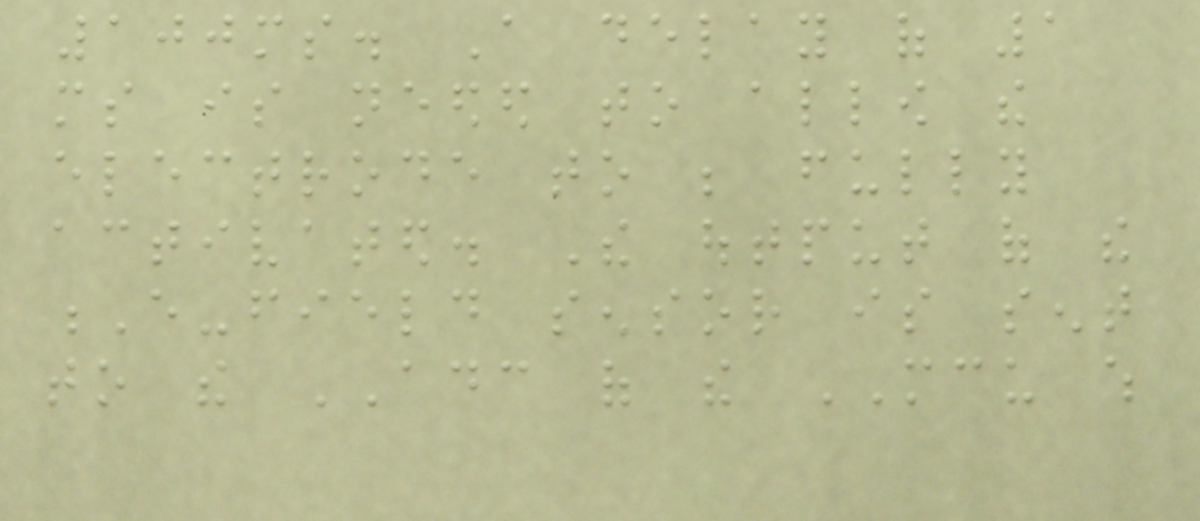100ms. A delay of 1
ms is needed to allow the
electrode to be fully
activated. The output of the
E-field sensor is sent
to the ADC of the MCU which
